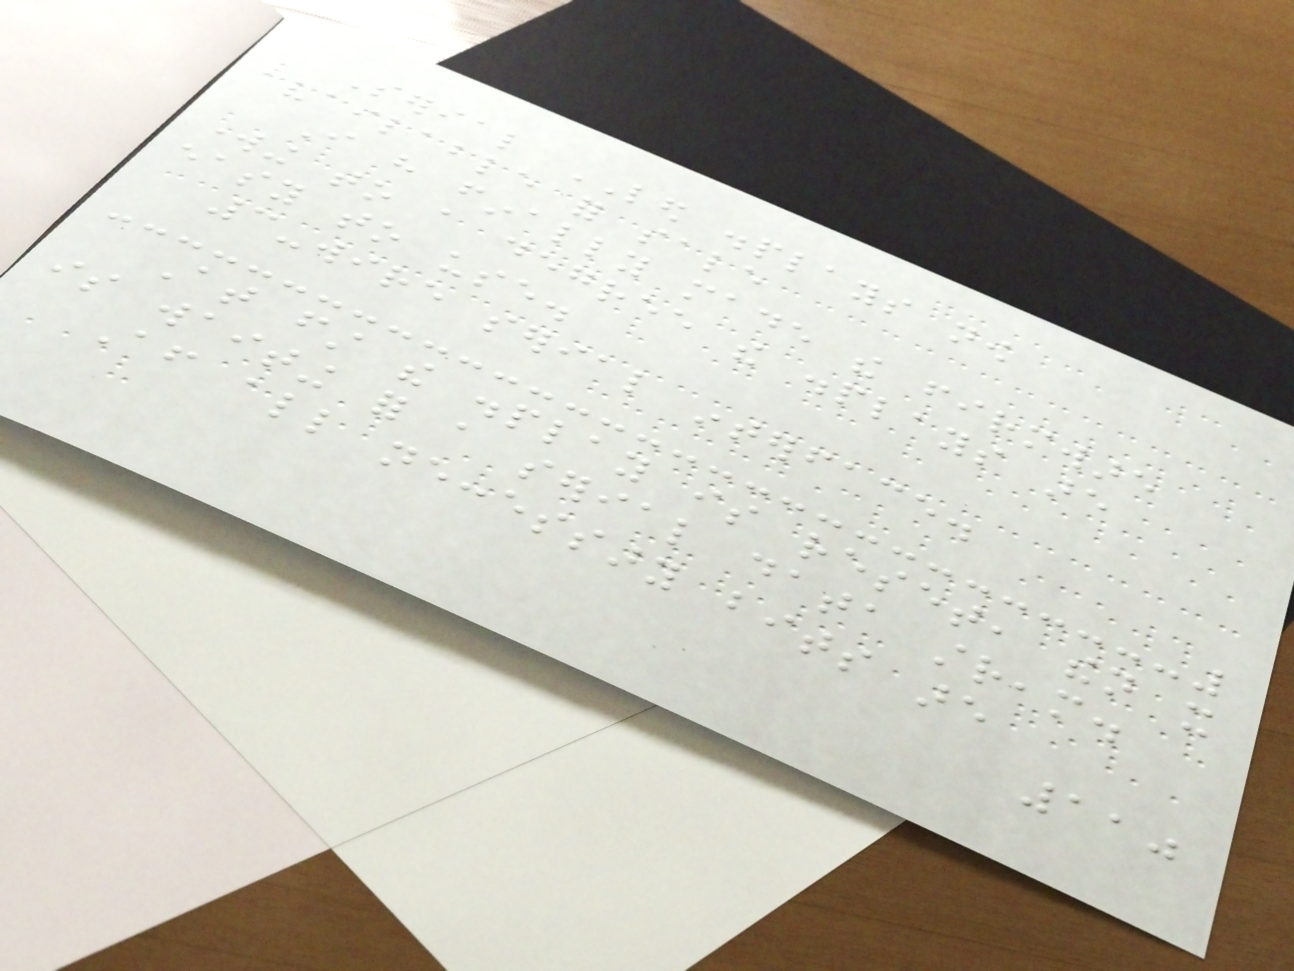Serial LED displays now
available for sale
I have finally made the firmware
working to a degree the displays are
easy to use.
3-wire serial interface.
At first the display is reset, then it
is waiting for a serial data stream.
After all neccessary bits are
110
